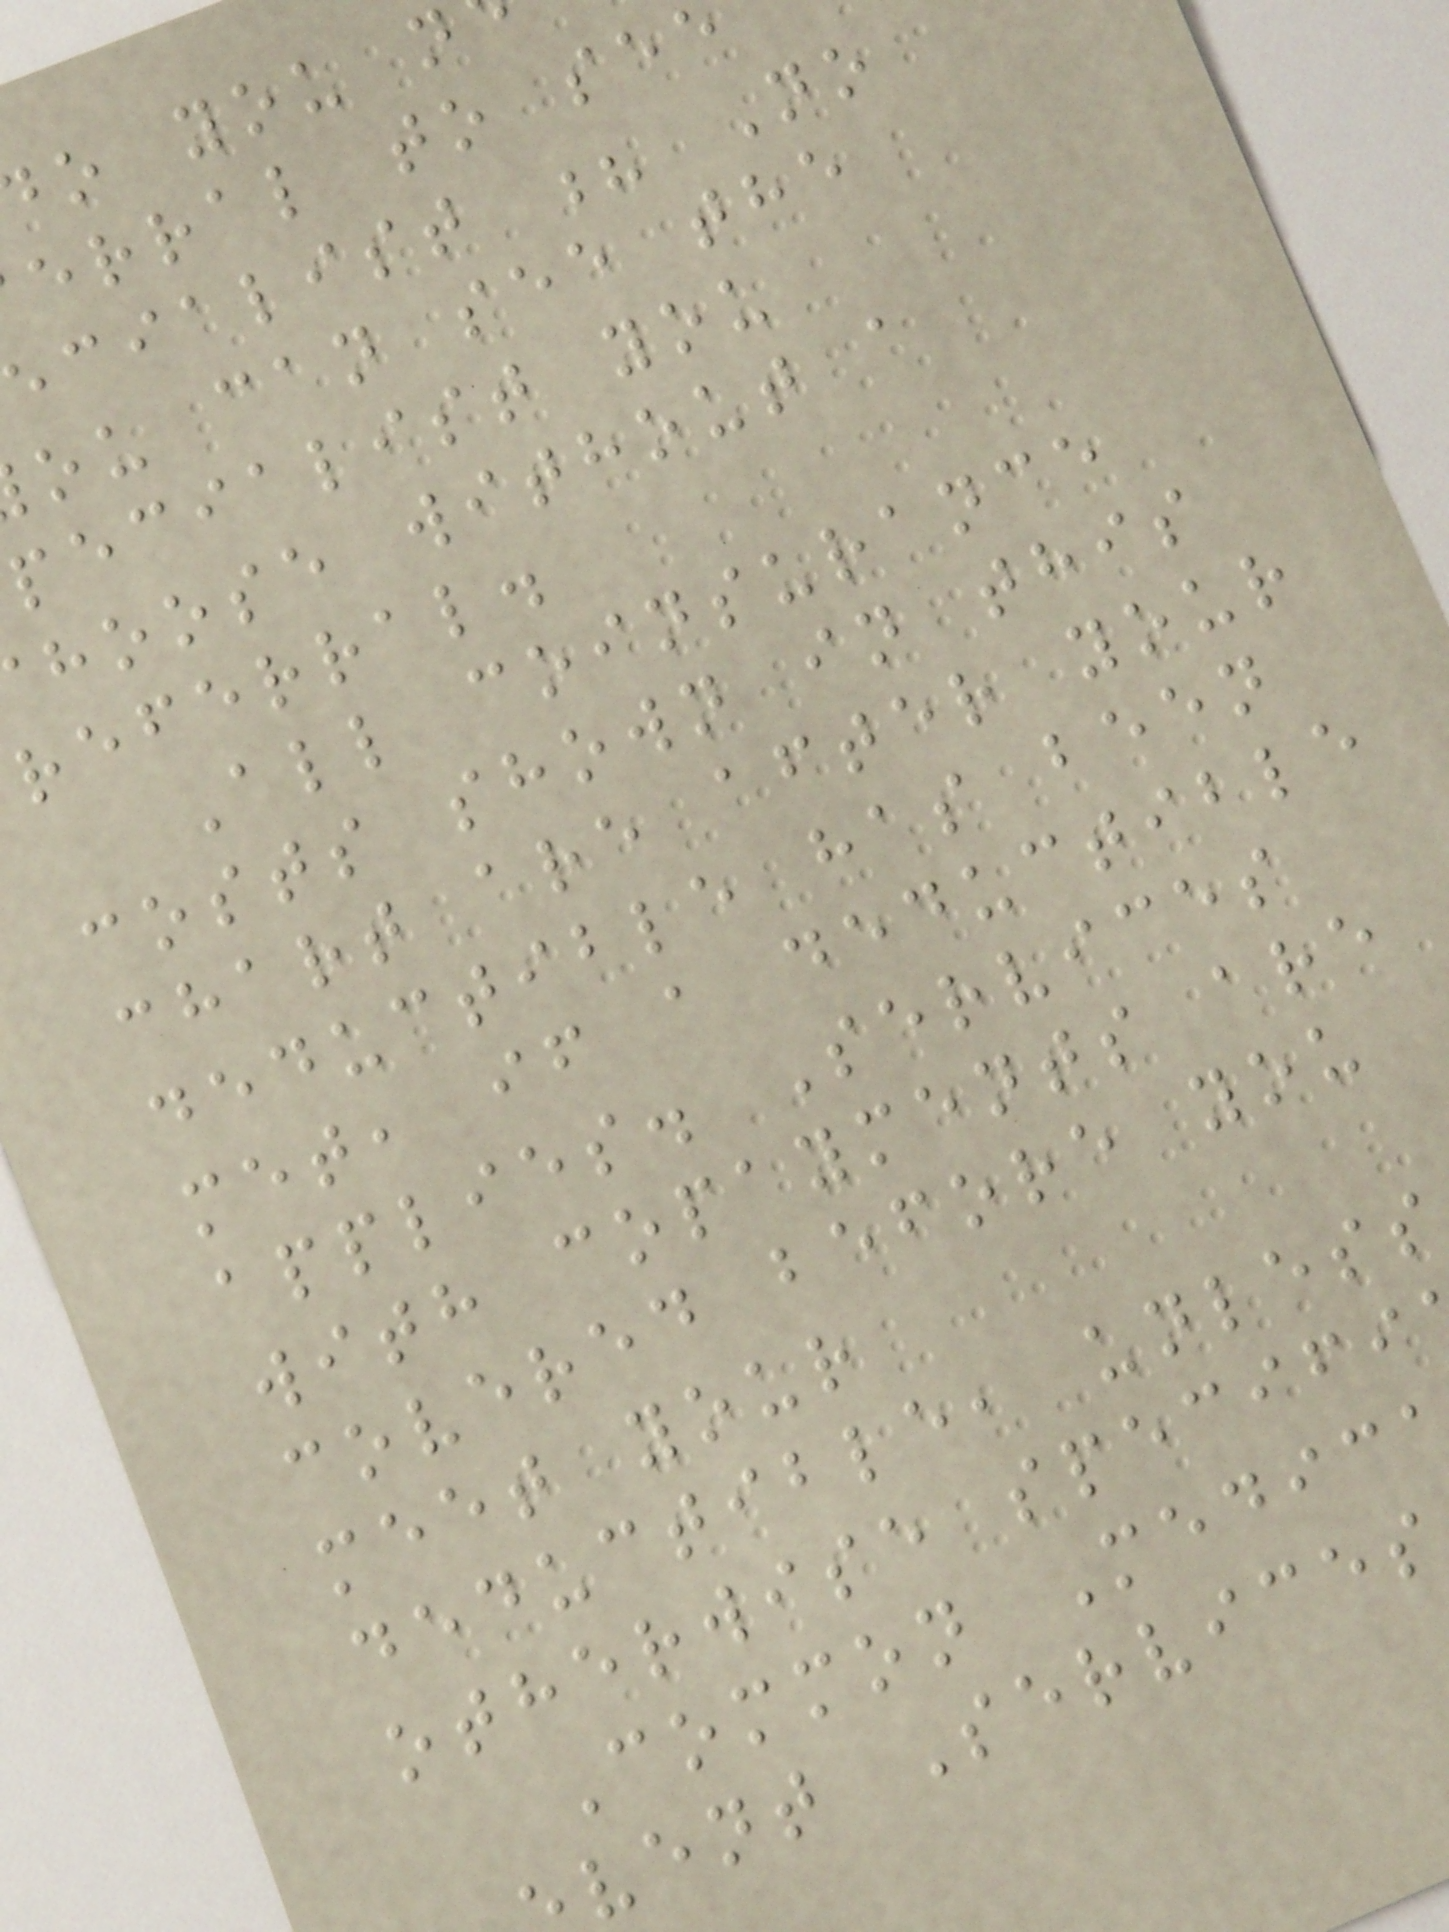o you n
erral to see
ecialist ? No
ou can see the
pecialist you
hoose without a
referral.
All coinsurance
costs shown in this
chart are after your
deductible has been
met, if a deductible
applies. Services
with copayments are
covered before you
meet your
deductible, unless
otherwise specifi
Common Medic
vent Services
